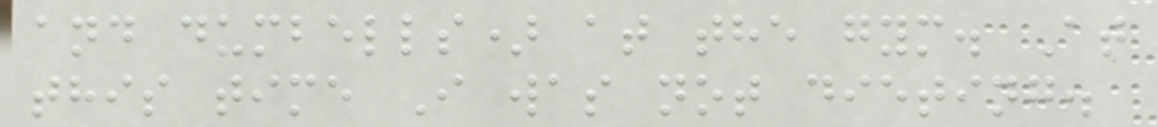and dumbells) at the gym. At
this time I was not dieting.
